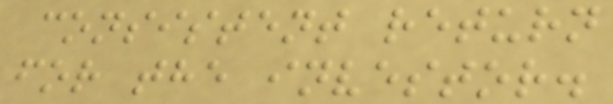consistent return
for the investor.
